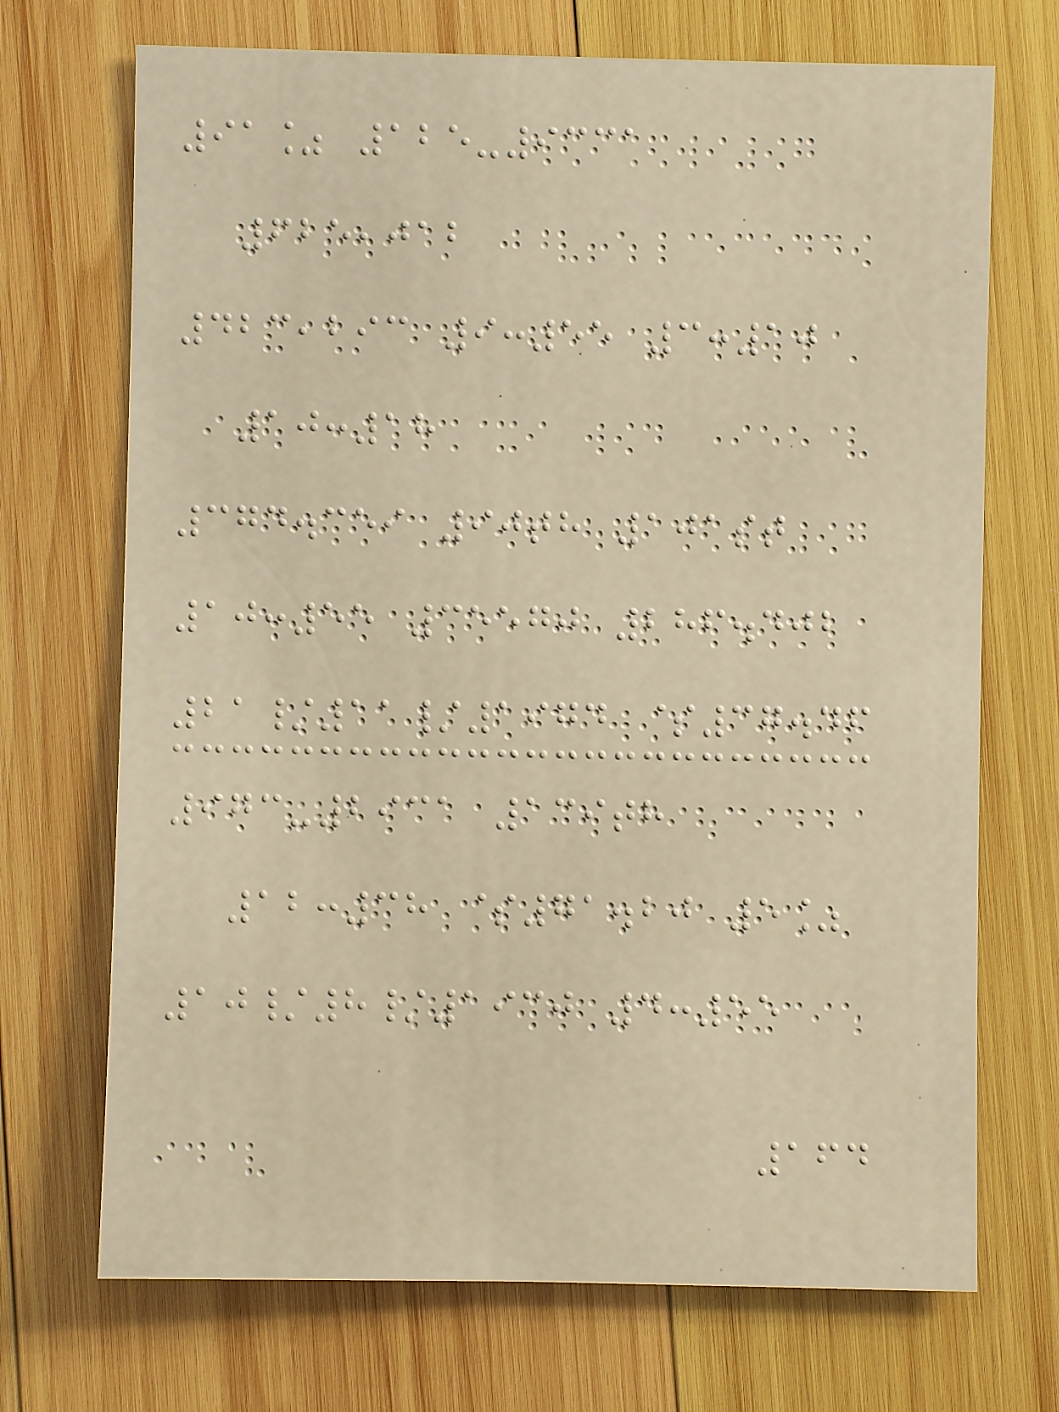91% 125-9331
625,012
423,293 9:55 3:10
10:18
374.359 90th 101st
10:55 35570 286.402
21/11/1974 $37.46
973-2931 139th
12:38 $71.20 5%
10/8/1930 4:55
164
